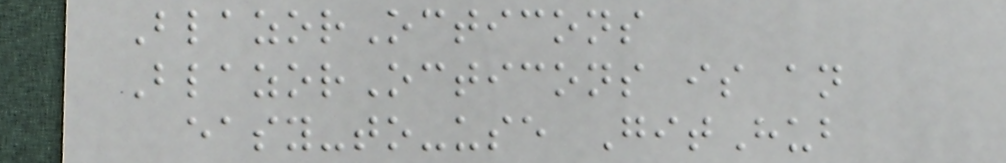BlazorOcticons
BlazorOcticons is an
easy-to-use GitHub
